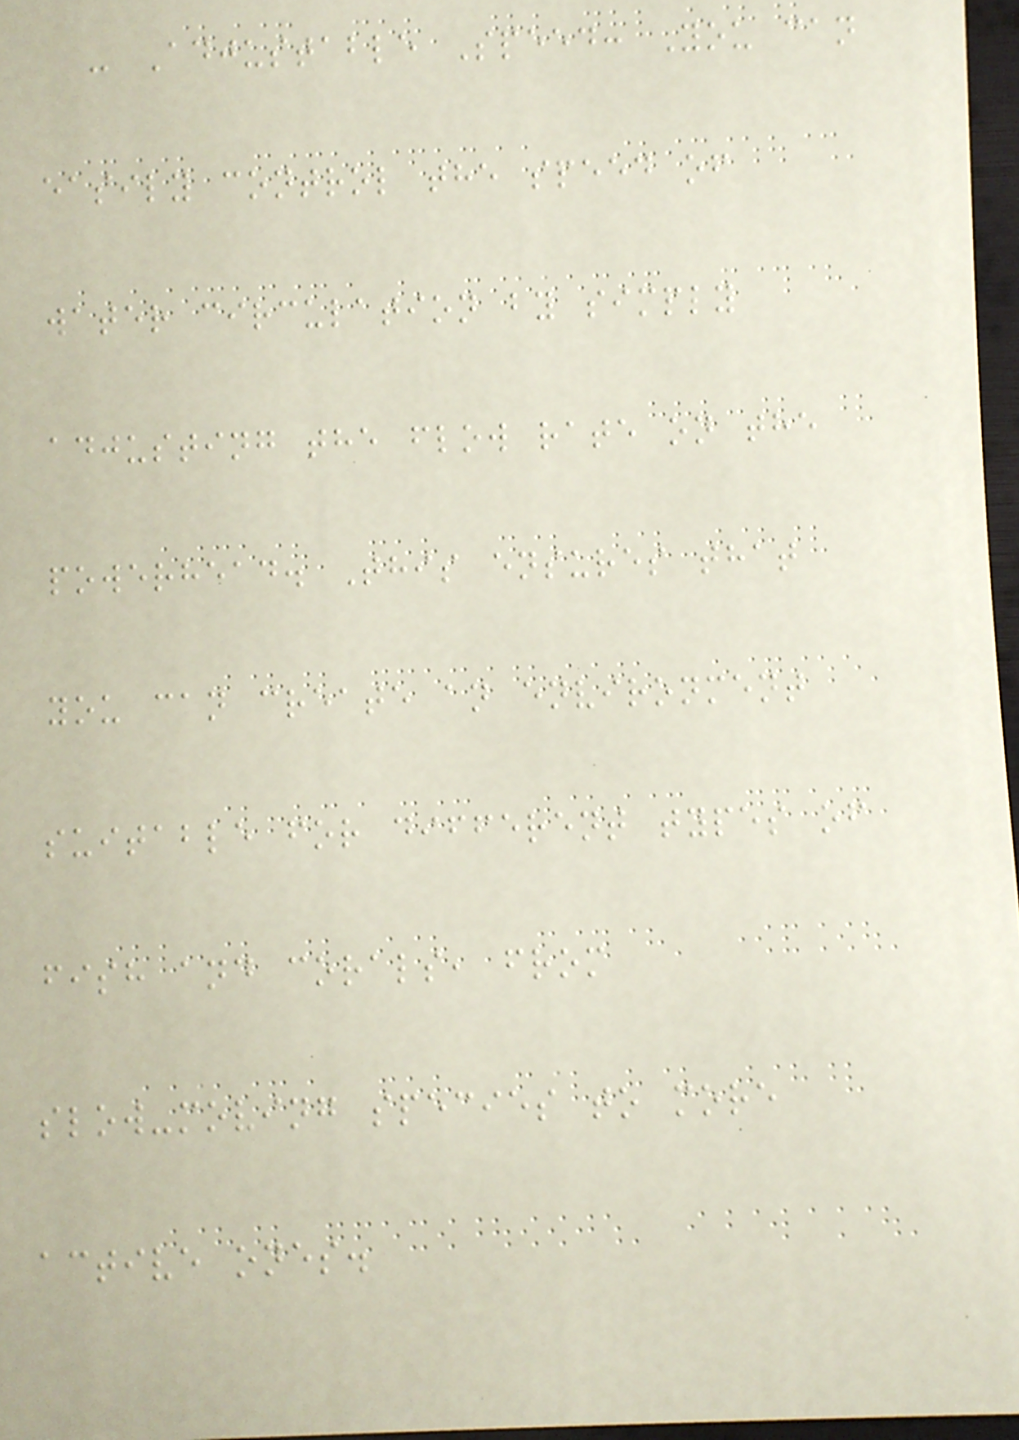- Adjustable Speed: You can
easily control the speed of
water circulation by simply
adjusting the flow rate on the
powerhead. This ensures that
you can create an environment
suitable for different types of
fish and corals, from
slow-moving species to more
active ones.
